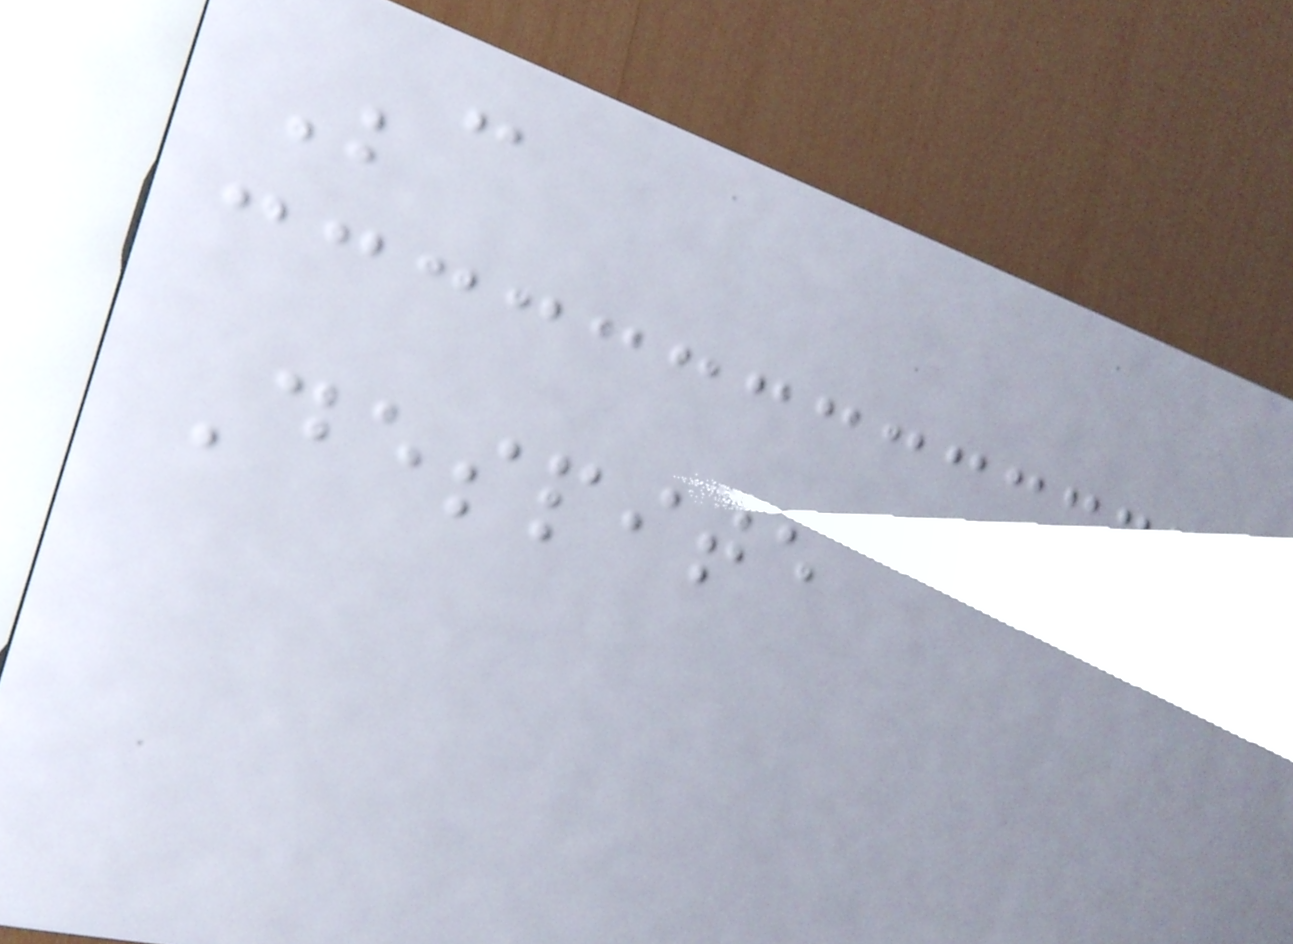Because
Despite
